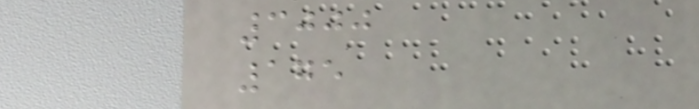3000
175
